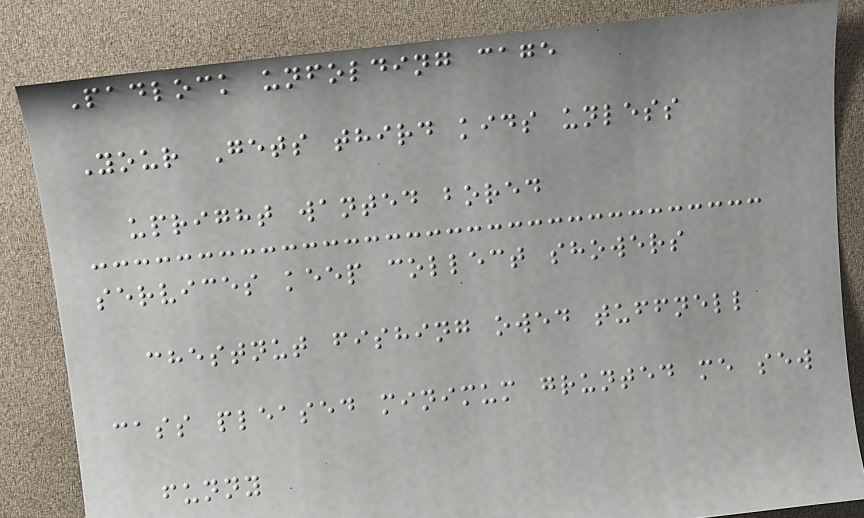Padlock unfolding cage
Your Gets third kids unless
upright wanted bored
services keep collect showers
chestnut fishing owed tuffnell
cass pleased minimum grunted me sew
funny
